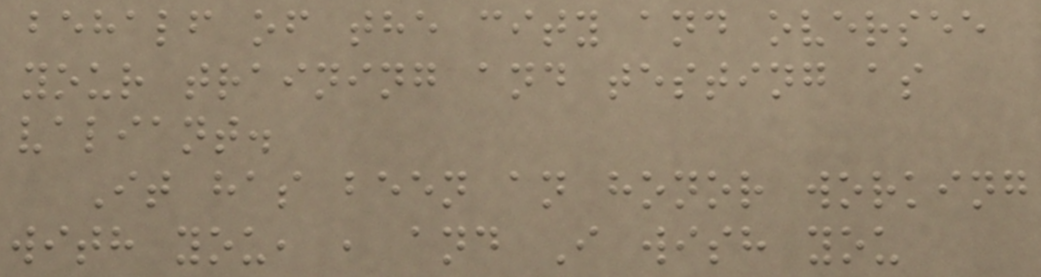behalf of the city and oversee
your training and testing as
valiant.
It has been an honor working
with you, , and I wish you
